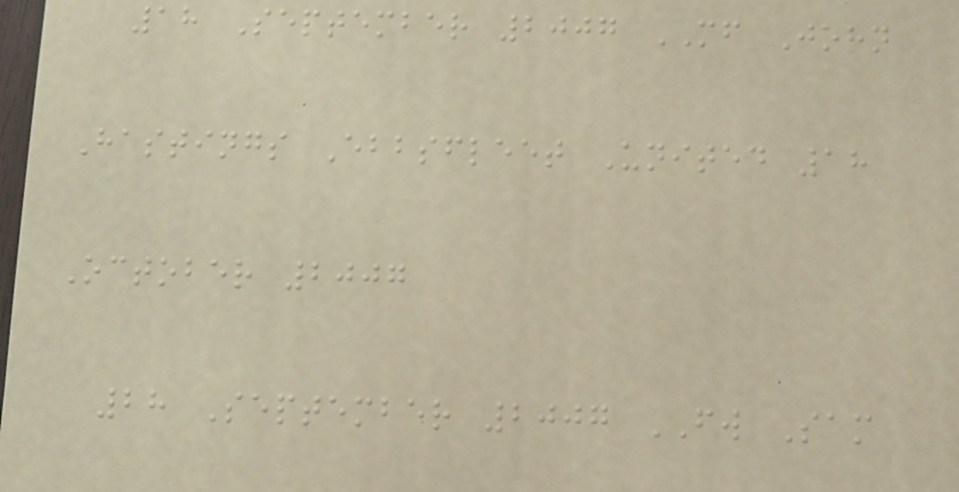18 September 2007 MF John
Hastings Ebbsfleet United 18
October 2007
28 September 2007 FW Sam
